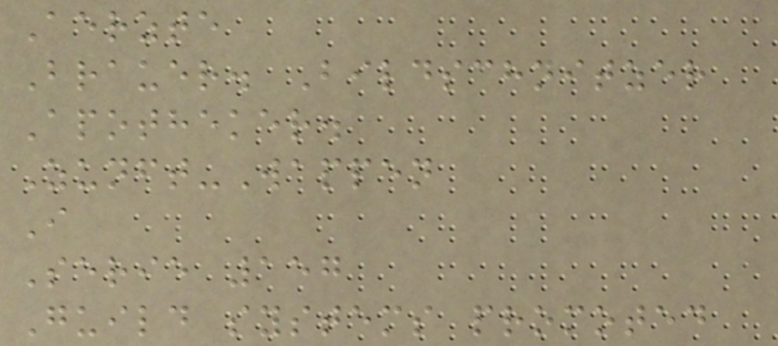Aerzte
Brauer. Bildschnitzer
Apotheker.
Zunft-Wappen
I
Serie 157
Guild systems promoted
